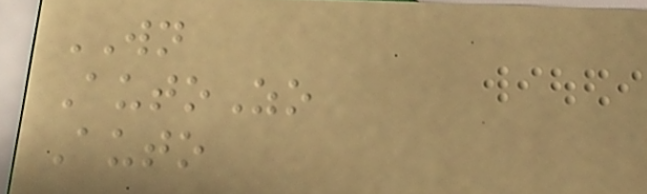WN
AutoZo
Auto
